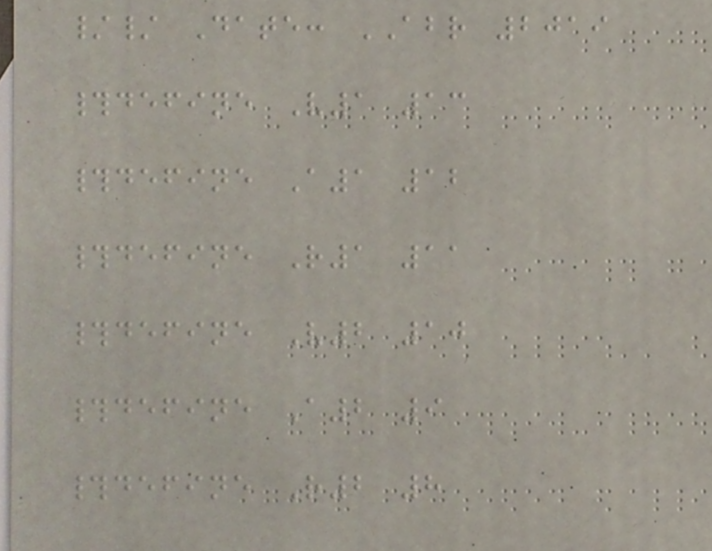// Date: ABR 2019
#define V1 13
#define A1 12
#define R1 11
#define V2 10
#define A2 9
#define R2 8
